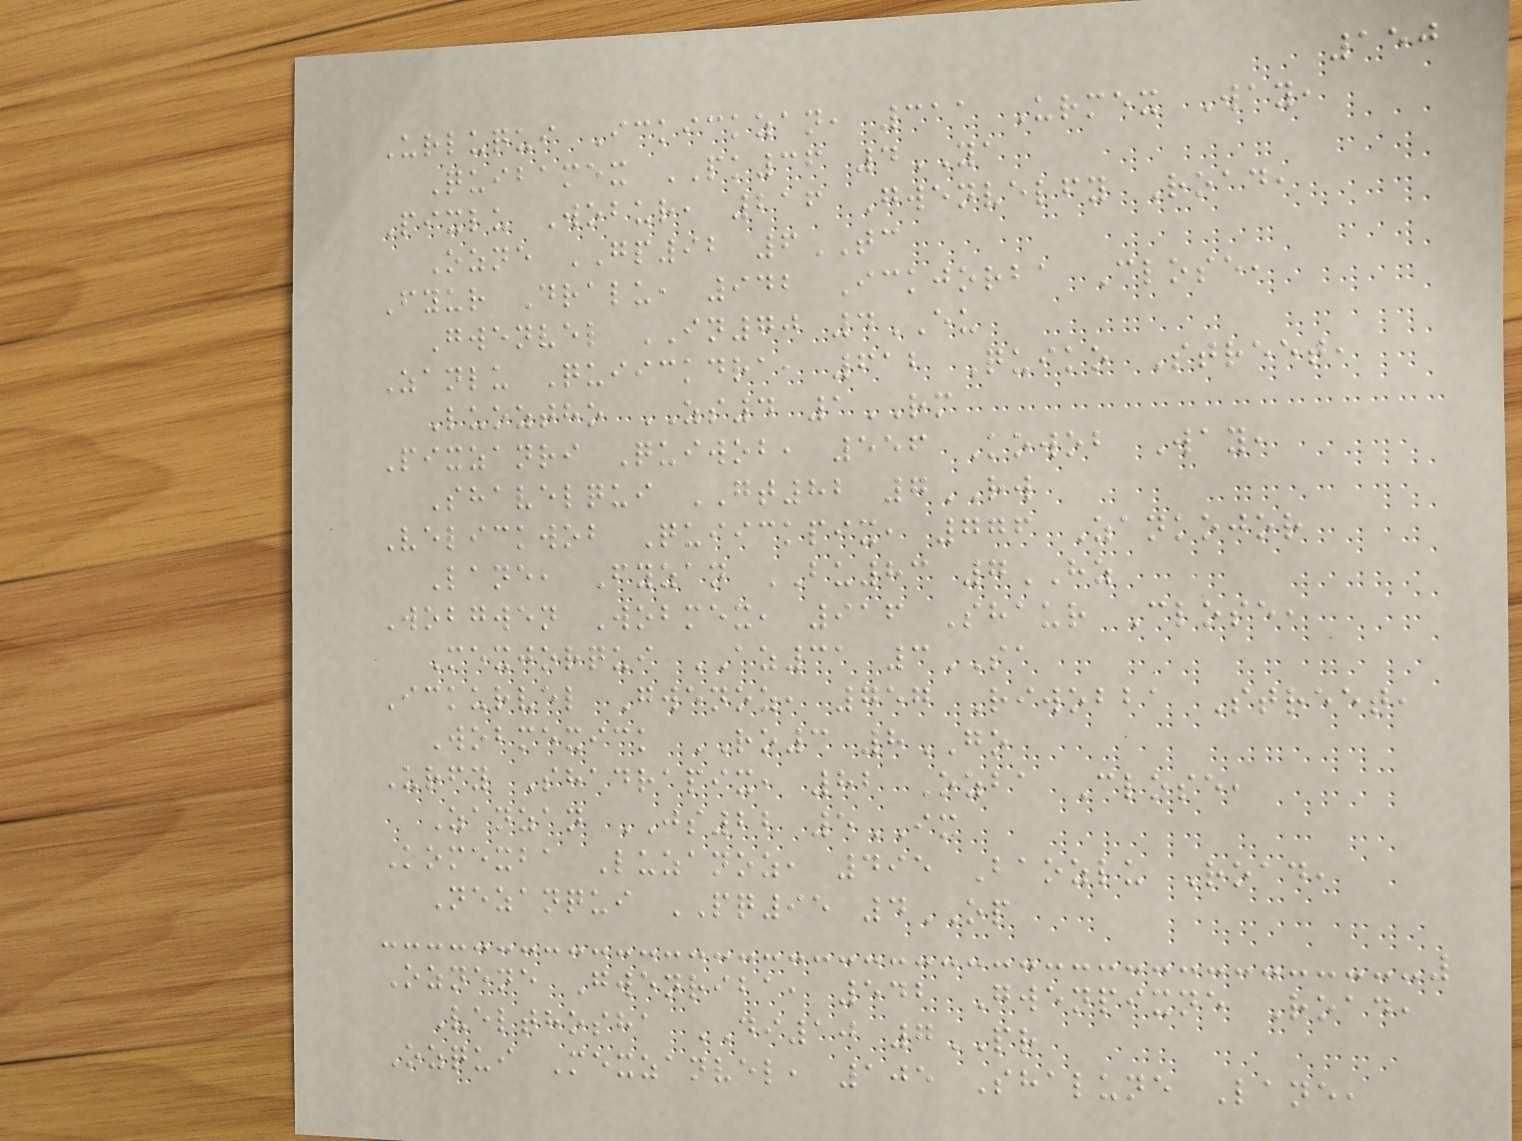150
Urluqui Ickickzan, 311 Urmex Way,
Quibamex PK36 4YA
Pixlu Wobur, 216 Gwenvelfy Road,
Ozne GP92 6TC
Fyur Dralu, 942 Ickjorba Close,
Gwenvel IN70 4EU
Zanlu Quiickdra, 612 Quiko Street,
Luoztho ZS4 1RM
Pixzanri Quiwob, 556 Kowob Way,
Shavelqui GT82 7RW
Velickwob Quiickpix, 776 Zankojor
Lane, Fyzan BU83 7HZ
Wobgwen Wobmex, 916 Shaur Close,
Mexjorqui AZ31 3SA
Ickurvel Gwenoz, 757 Riwobba Street,
Wobmexick RO3 8GO
Urfy Shadrapix, 82 Ozba Close,
Zanzan JS22 5IM
Komexba Luzanoz, 495 Baozlu Road,
Nezanqui PQ95 4OP
Oznene Gwenriba, 542 Gwenpixne Road,
Velthosha DI10 7PR
Ozqui Mexzanvel, 105 Shalune Lane,
